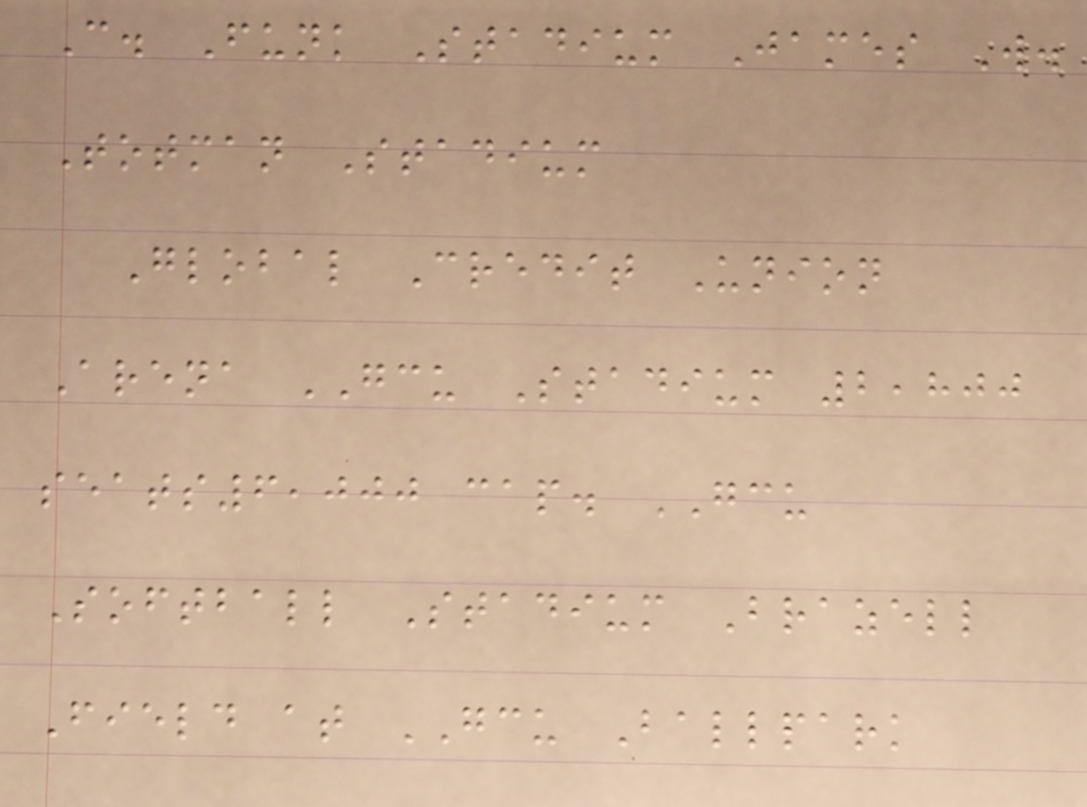C. Funk Stadium James W.
Totman Stadium
Global Credit Union
Arena GCU Stadium 2,800
seats6,000 cap. GCU
Softball Stadium Brazell
Field at GCU Ballpark
